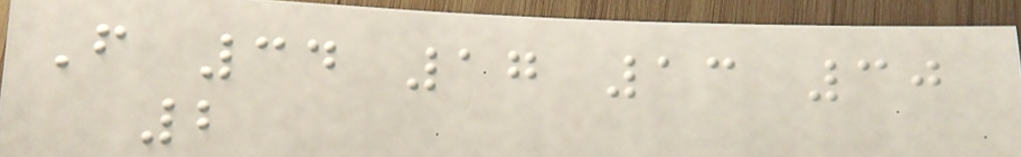F 34 17 13 30
2
